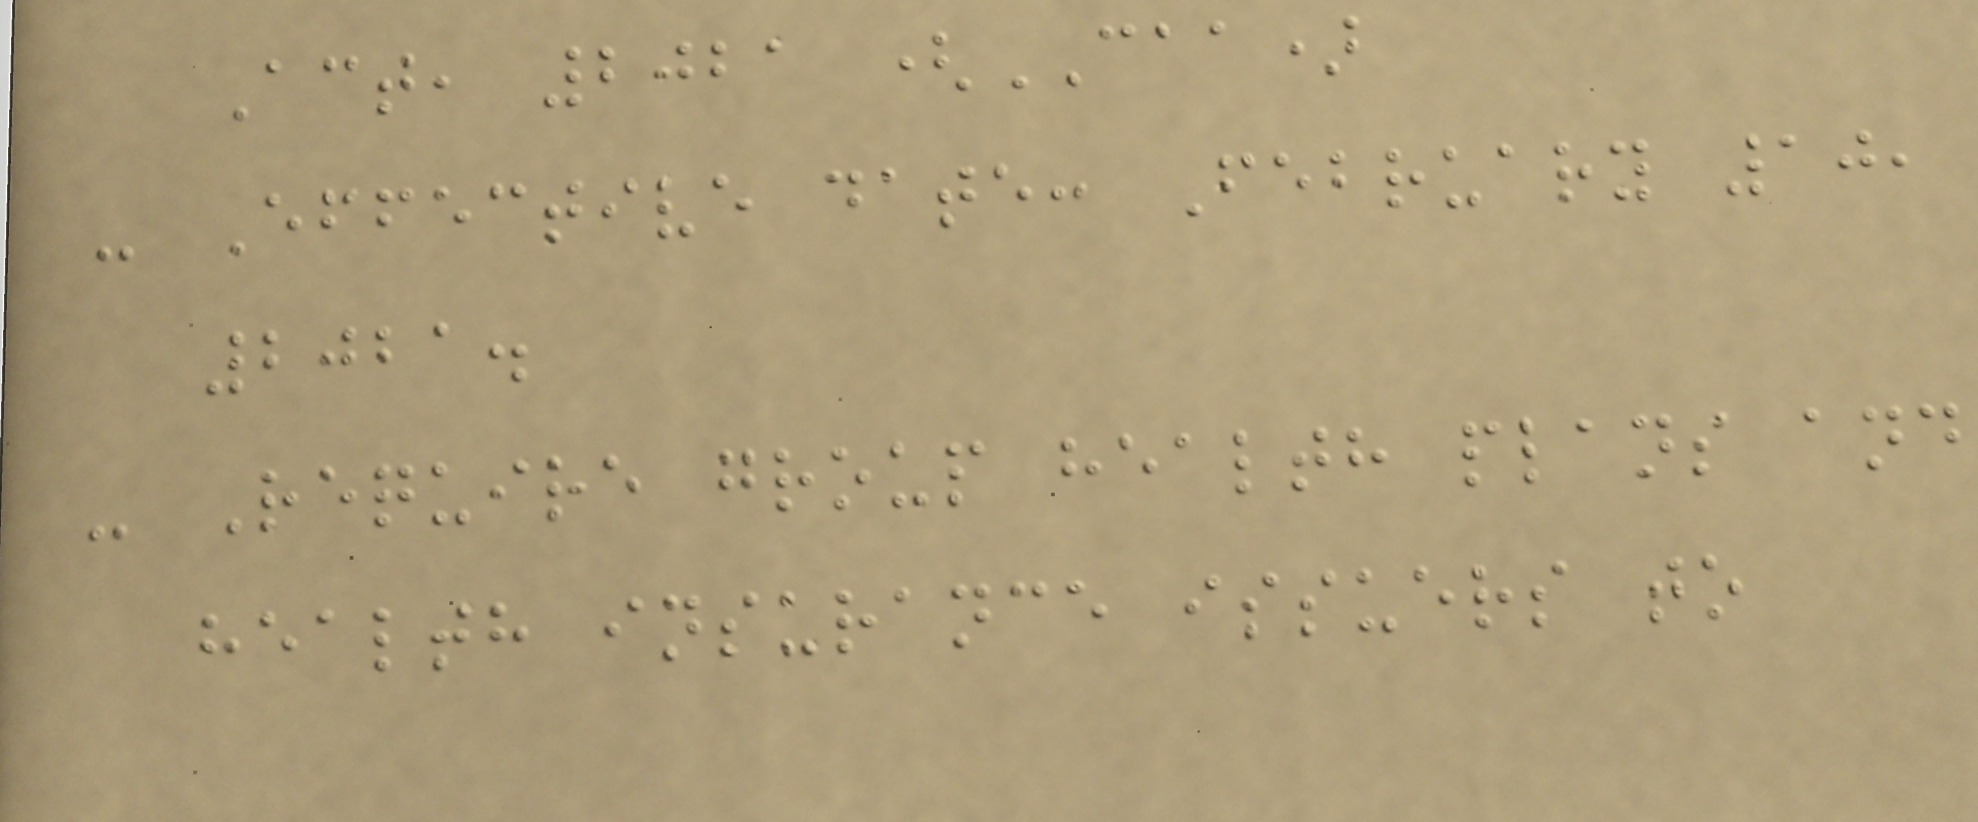Act, 2021 (CAA)
- Effective date: February 10,
2021.
- Require group health plans and
health insurance issuers to
